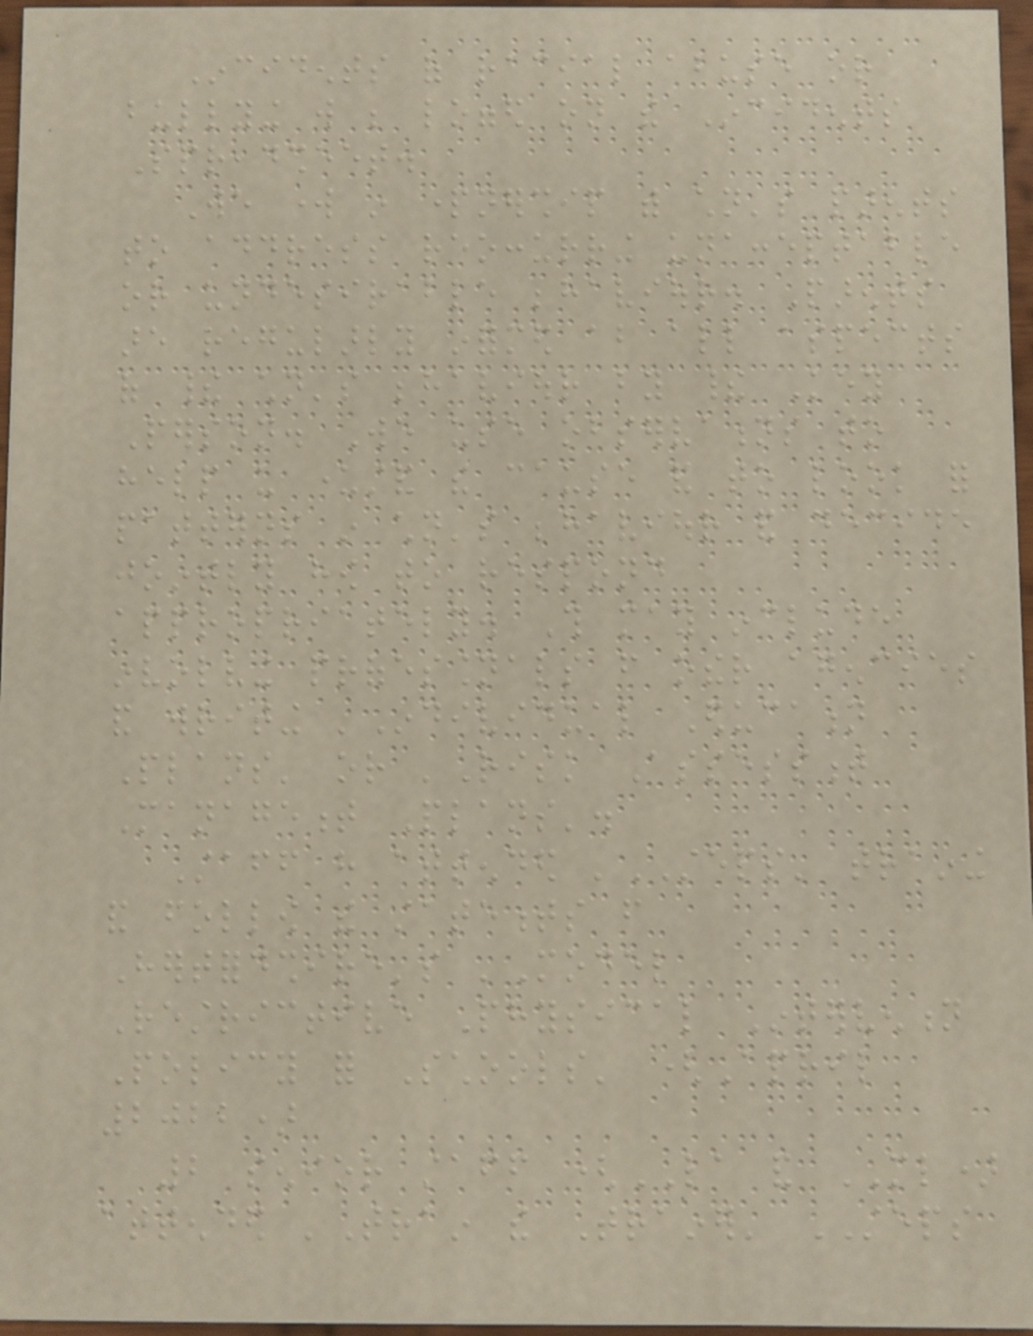Incidents of racial abuse or
bullying will be logged on the Incidents
Spreadsheet.
We work in partnership with children's parents
to address reoccurring unacceptable
or undesirable behaviour. Parents
are regularly informed about all aspects
of their children's behaviour by their Key
Person. We use observations to
help us understand the cause and to look for
patterns in children's behaviour and decide
jointly how to respond
appropriately. This may include
involving professionals from other agencies
and writing 'Individual Education
Plans' or 'Risk Assessment
Management Plans'.
Staff have attended 'STEPS' training
and follow the statements from
Hertfordshire's 'Model
Restrictive Physical Intervention
Policy for Schools' (April
2022)
2 senior staff (LA and ML)
attended 'Train the Trainer' STEPS
